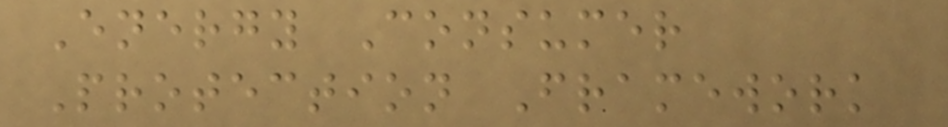Energy Consumer
Protection Framework
